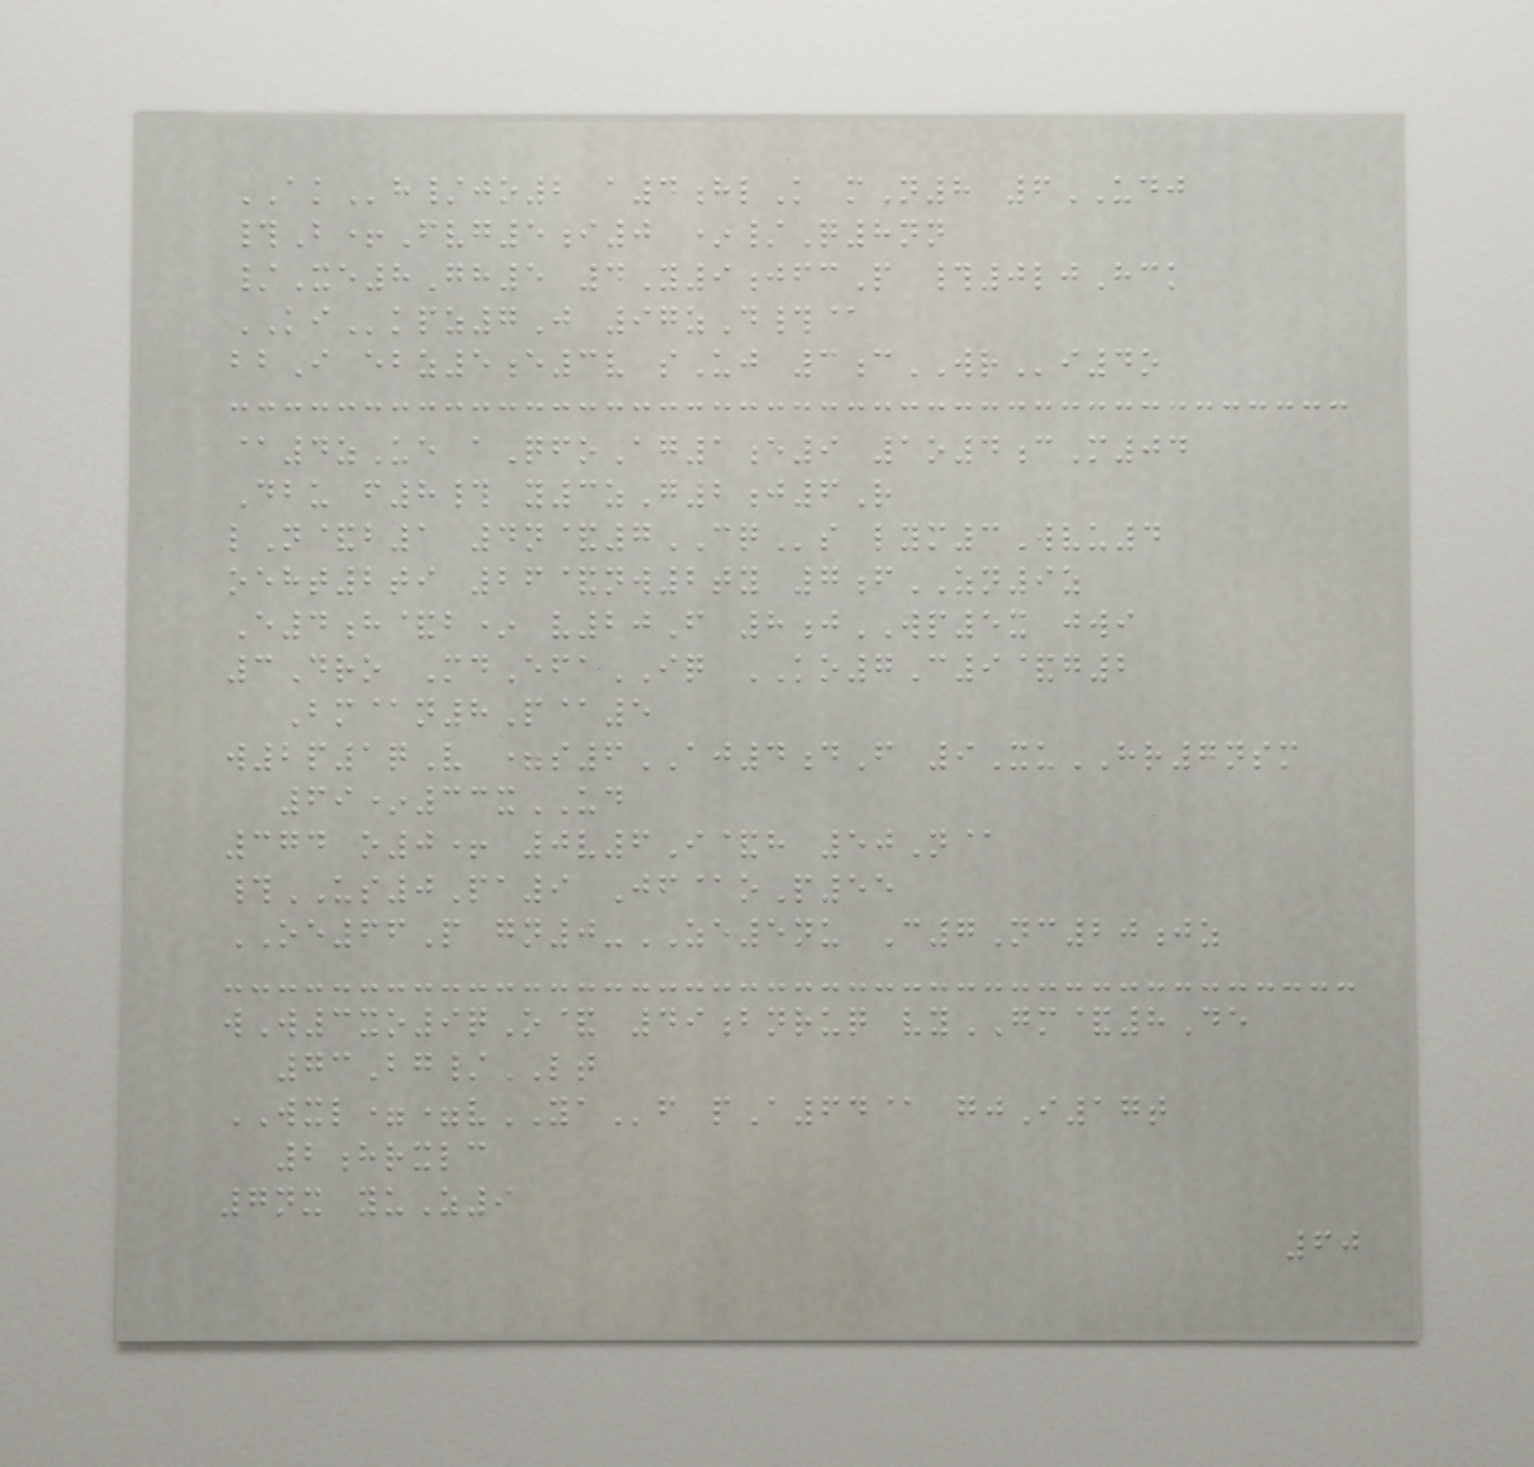AKh/jo2 a4hlK mN8 6UDJ
#B+Fvg5i0 */Q8nn
/Xe8Gh5 4Y9jfcP #0ljHck
KIkpz7J 97zD#@
bbI ebz5e3v sUj 3cWRi4o
@4zUe aQfoAg1e9 1o4cM04
Dbu f8# y3zG2j6R
lN&b1 4n&7CQs lym3Wvu4
oeht2ti 26&nw2ty 7fZN9z
E4h&b* v20F 8jWP5x jwi
3Dro MdEfaIQ KO7C9&g2
Bm@n8P@5
w2p1qV =s6AJ4dF 9XuHR7nsm
69*33xUD
374 o0+ 0v6I&h 50N@
#US0Pa9 Jf@oP55
OE66P gn0-ZE5nu C7Nc20jz
wW3xo9qO& 49bnruq vyGM&8De
73Bg/LT
WXL==vYAf pA64@ gjI17t
2hrxlc
7nx yuZ9
60
